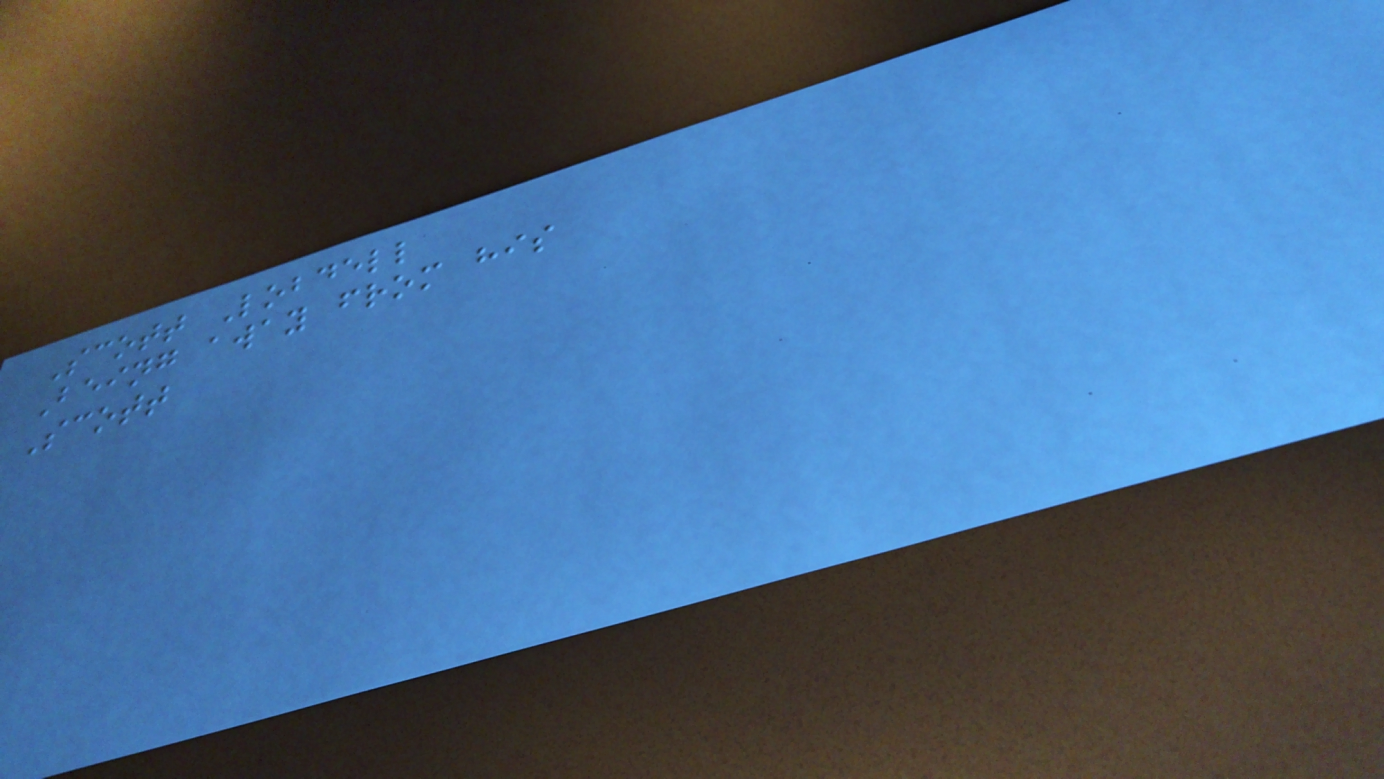Scott Lobdell
Being away from his
Scott
